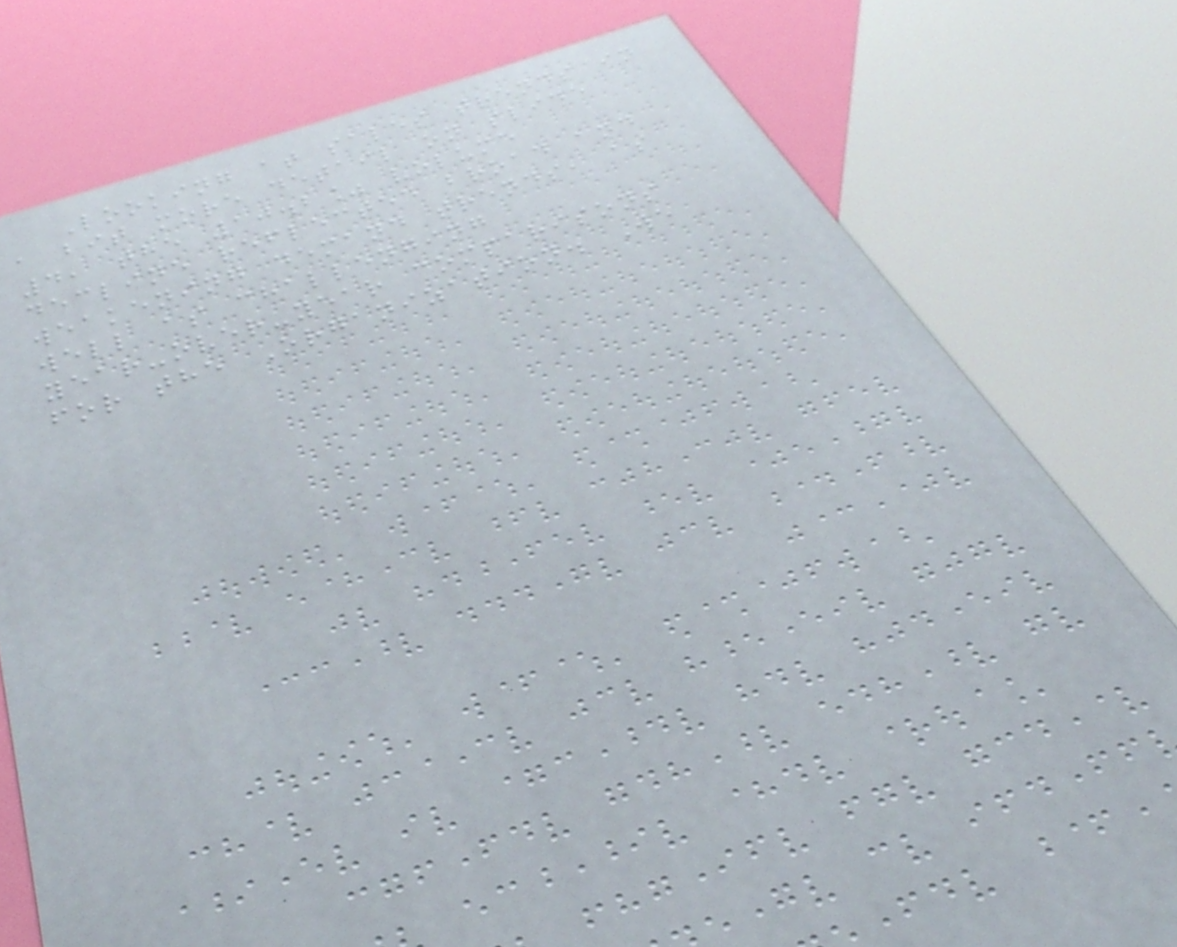Looking at sales trends in
a bit more detail on slide
4, the 10.2% volume
decline reflected broad and
weakening demand trends, as
well as challenging
year-over-year comparisons
for the Organization. We
